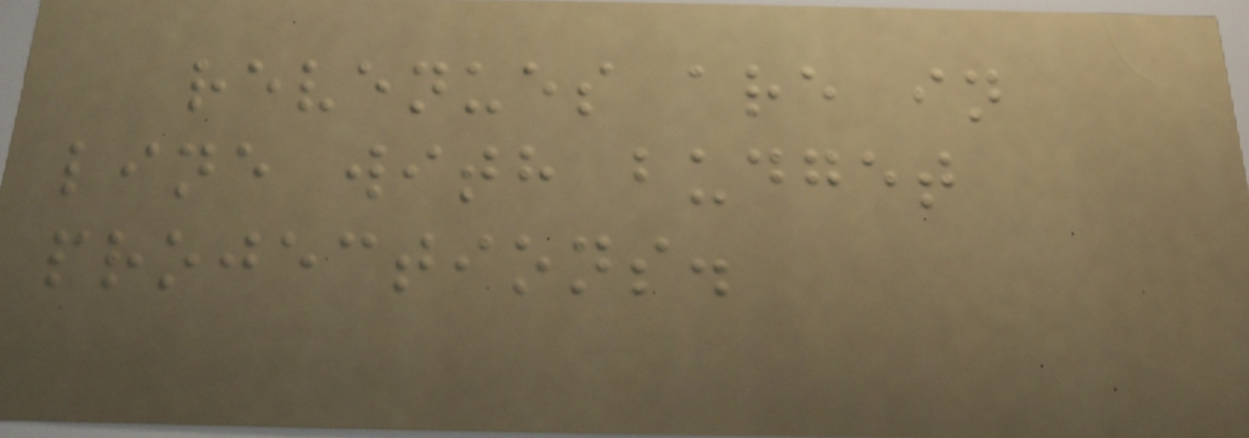revenues are in
line with budget
projections.
